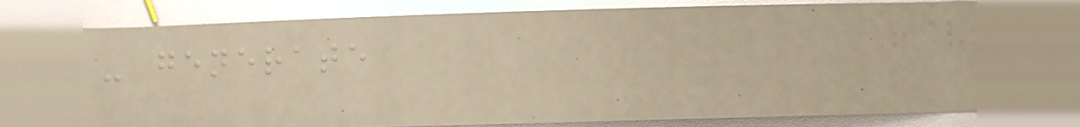- generate
